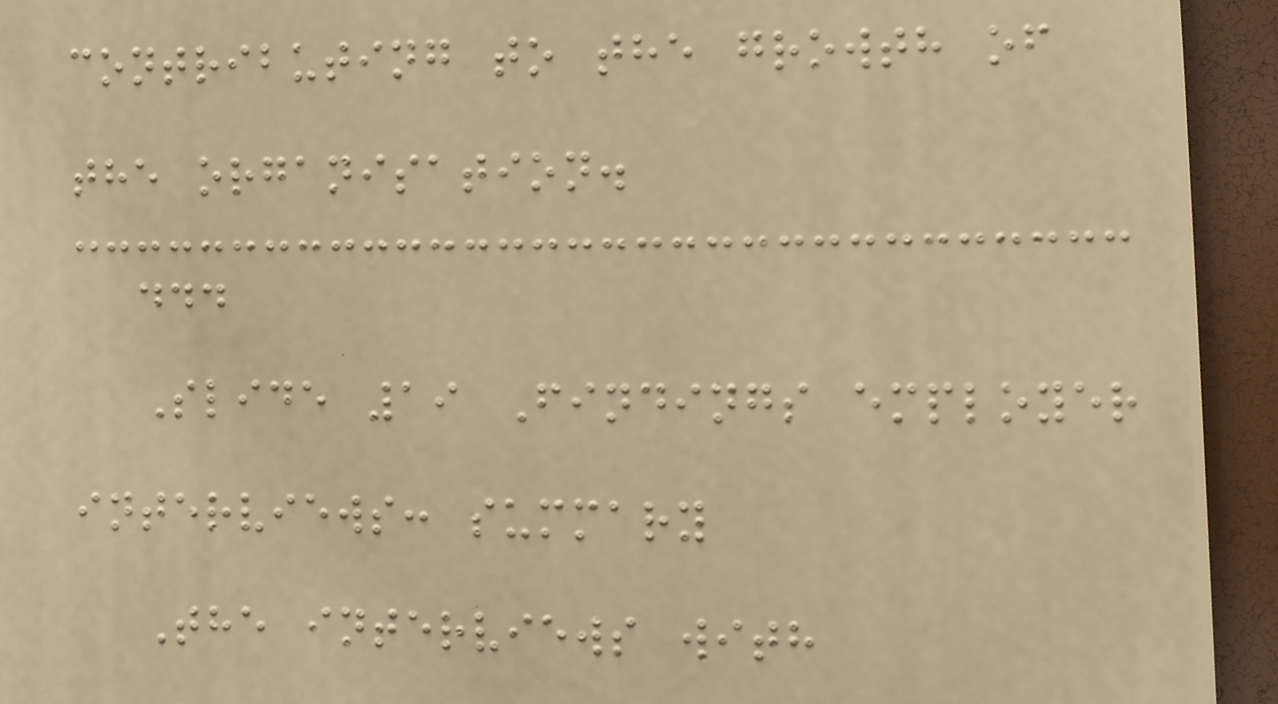contributing to the growth of
the organisation.
...
Slide 19 Findings employer
interviews: summary
The interviews with
